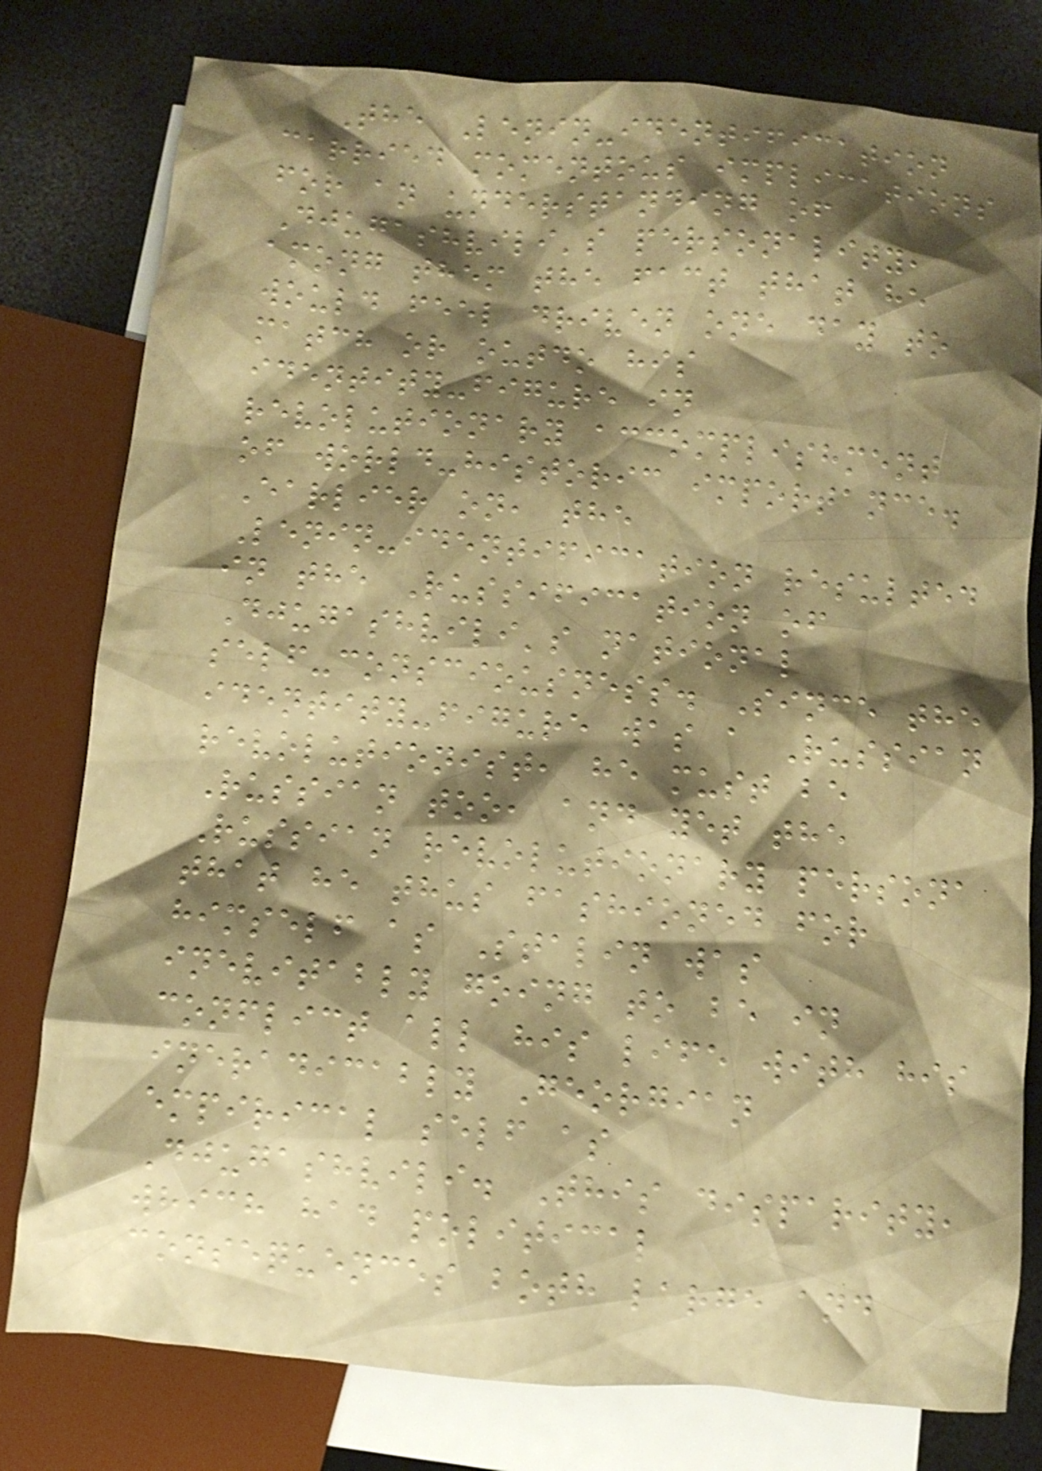The Lenin-identification
carried momentous implications
for an understanding of
Djugashvili's personality,
among them the fact that he
would feel driven one day to
match or outdo his
identity-figure in
revolutionary accomplishment
of world-historic importance.
Earlier on, the
Lenin-identification resulted
in the Russification of
Djugashvili's national
self-consciousness. Since the
identity-figure was a Russian
revolutionist, he must be
Russian too, and yet the
Russian revolutionary persona
that he thus fashioned for
himself as Stalin was
inevitably going to be in
conflict all his life with his
ineradicably Georgian
empirical self as
Djugashvili. This disparity,
which had political
consequences both large and
